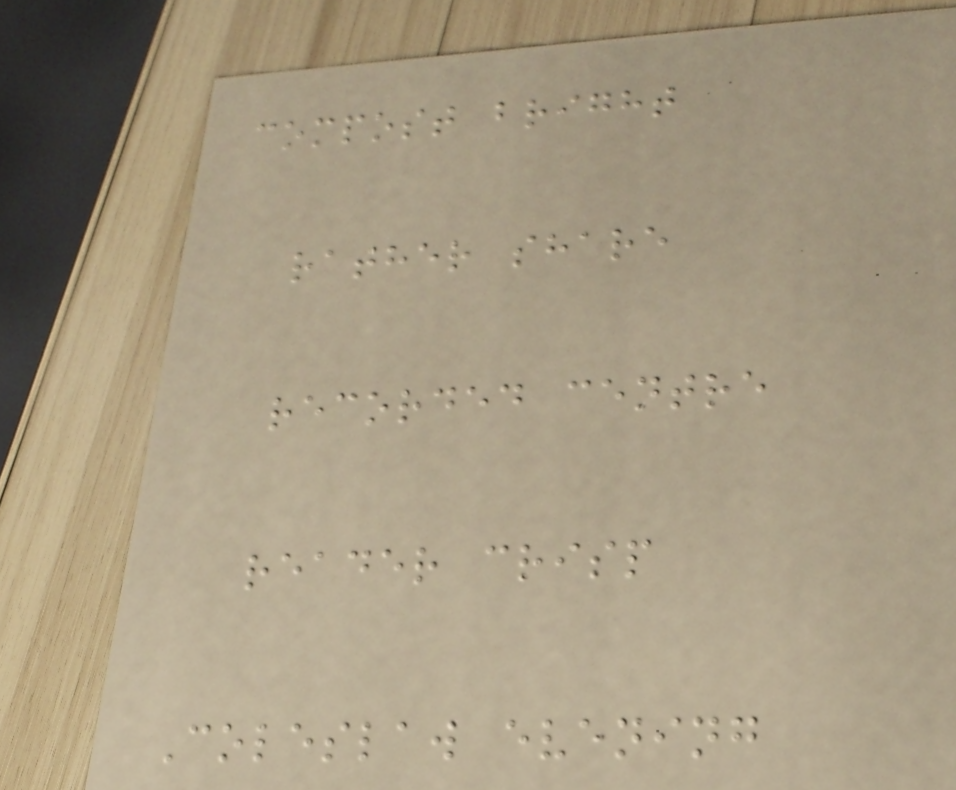compost bright
rather share
recorded centre
reader crisp
Coleslaw evening
